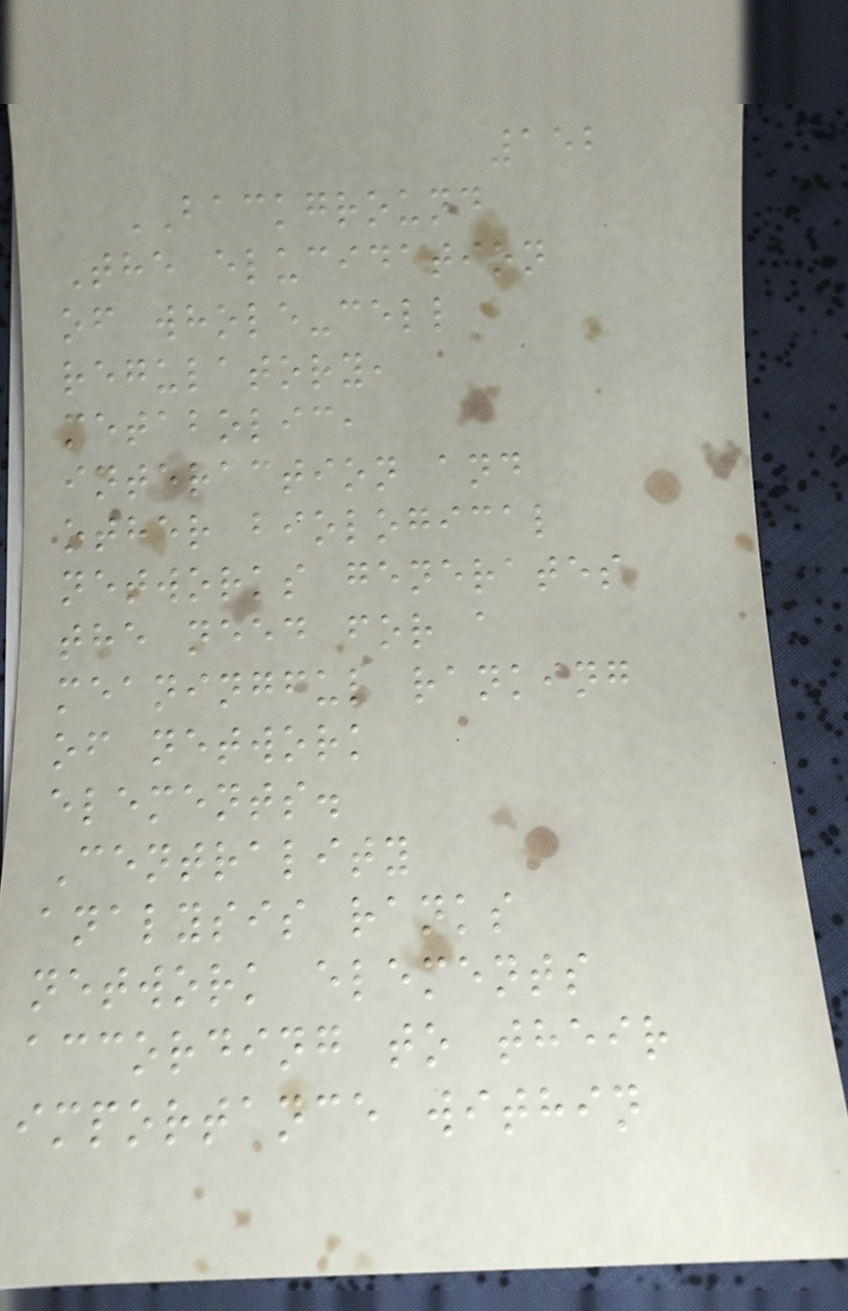152
BACKGROUND
The elucidation
of whole-cell
regulatory,
metabolic,
interaction and
other biological
networks generates
the need for a
meaningful ranking
of network
elements.
Centrality
analysis ranks
network elements
according to their
importance within
